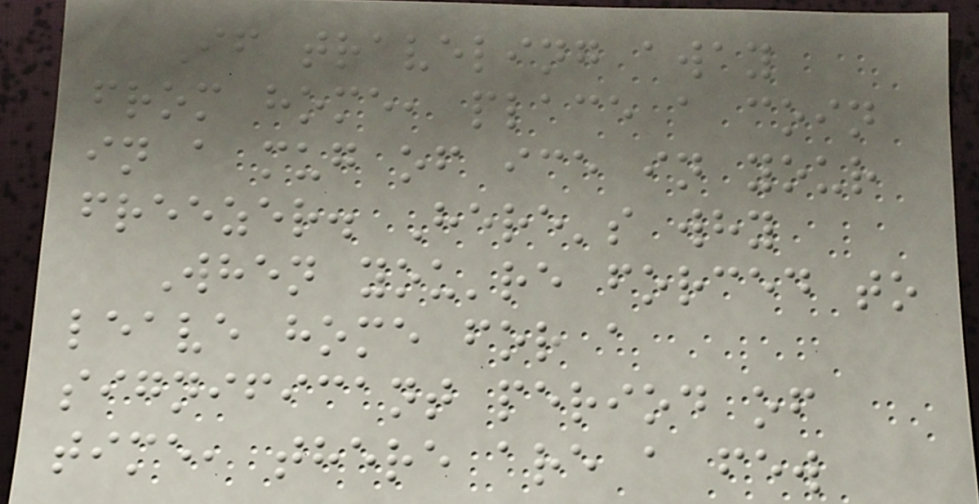If traveling away
from home, place a coin
in a mug of ice in your
freezer. Here's why
When you're forced to
leave home for a
significant period of
time, there are a few
